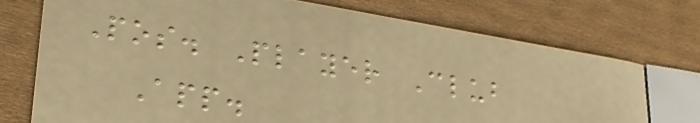Pos. Player Club
App.
